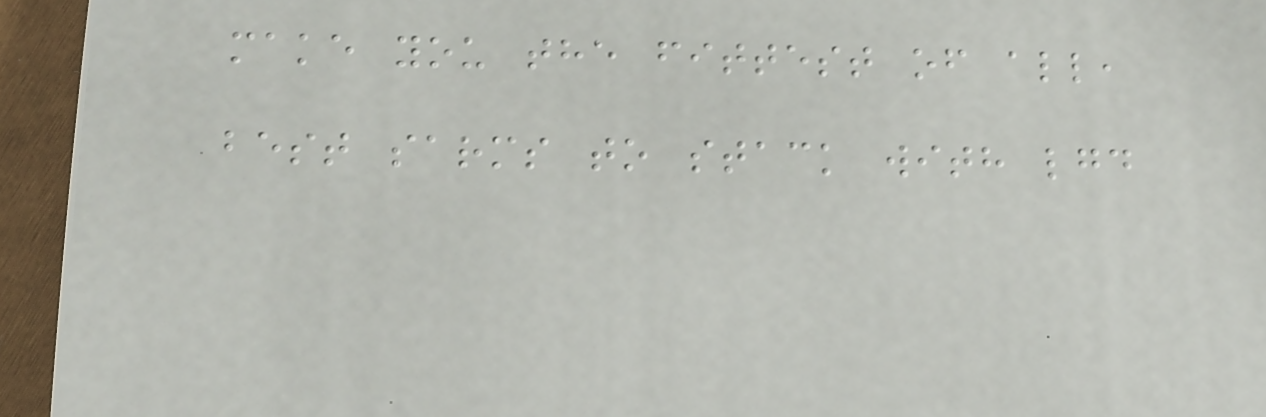make you the fittest of all,
best sarms to stack with lgd
